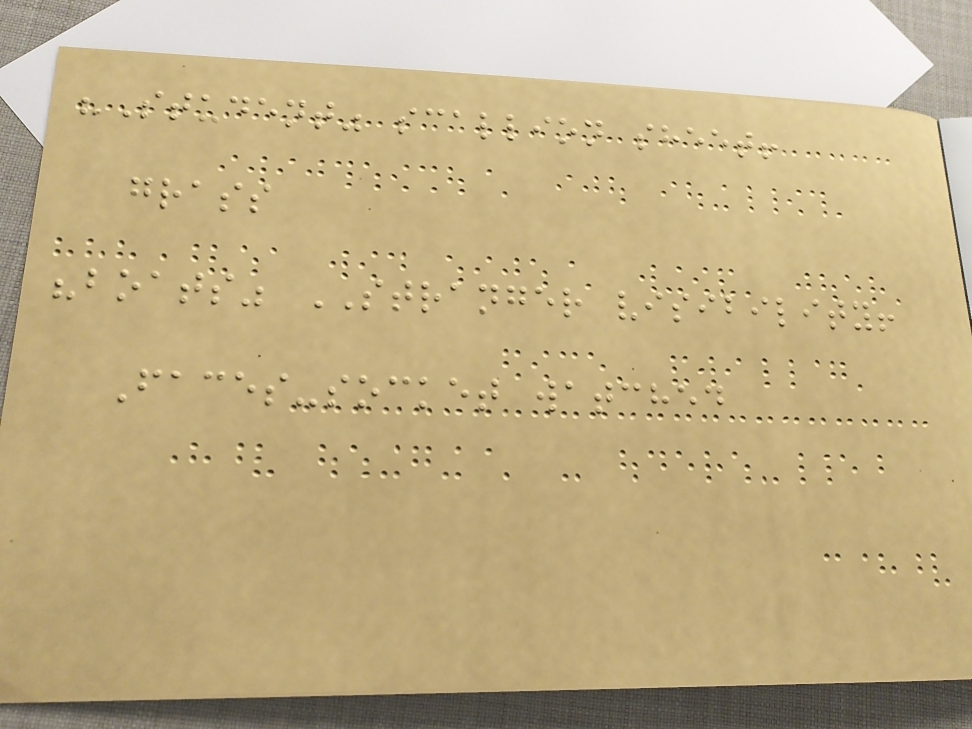"Student" scallion sheet!
grass
"boats" STRANGER visibility!
Faces-socket watched
